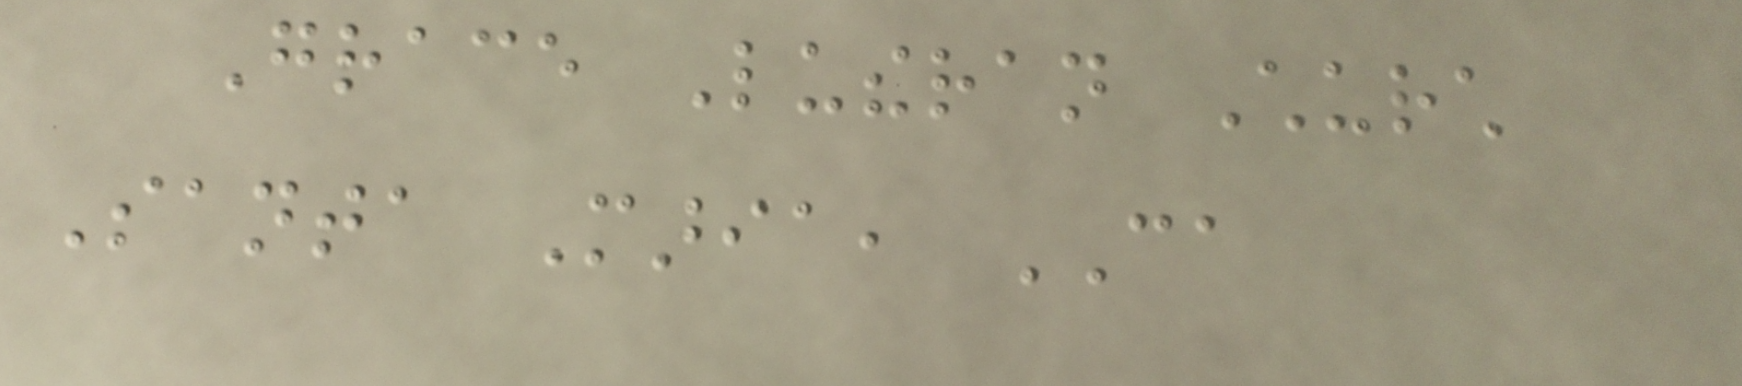Grace Lutheran Church
Santa Maria, CA
